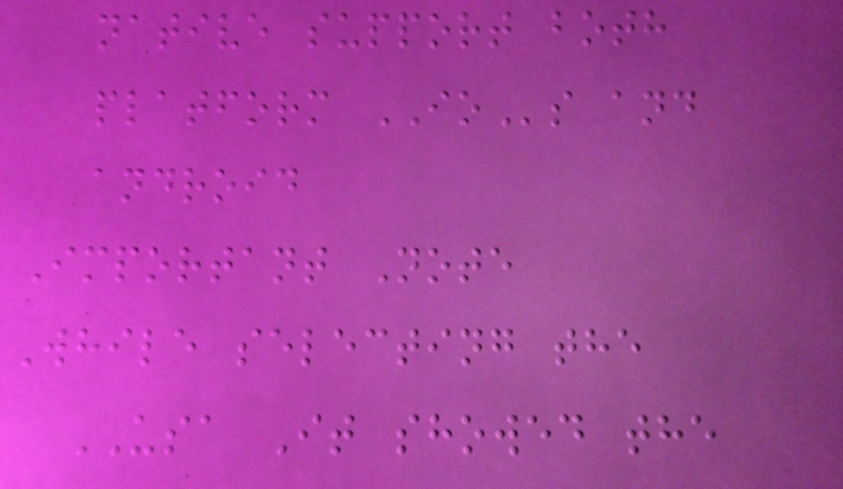native support both
platform IOs and
android
Important Note
While selecting the
USA It showed the
